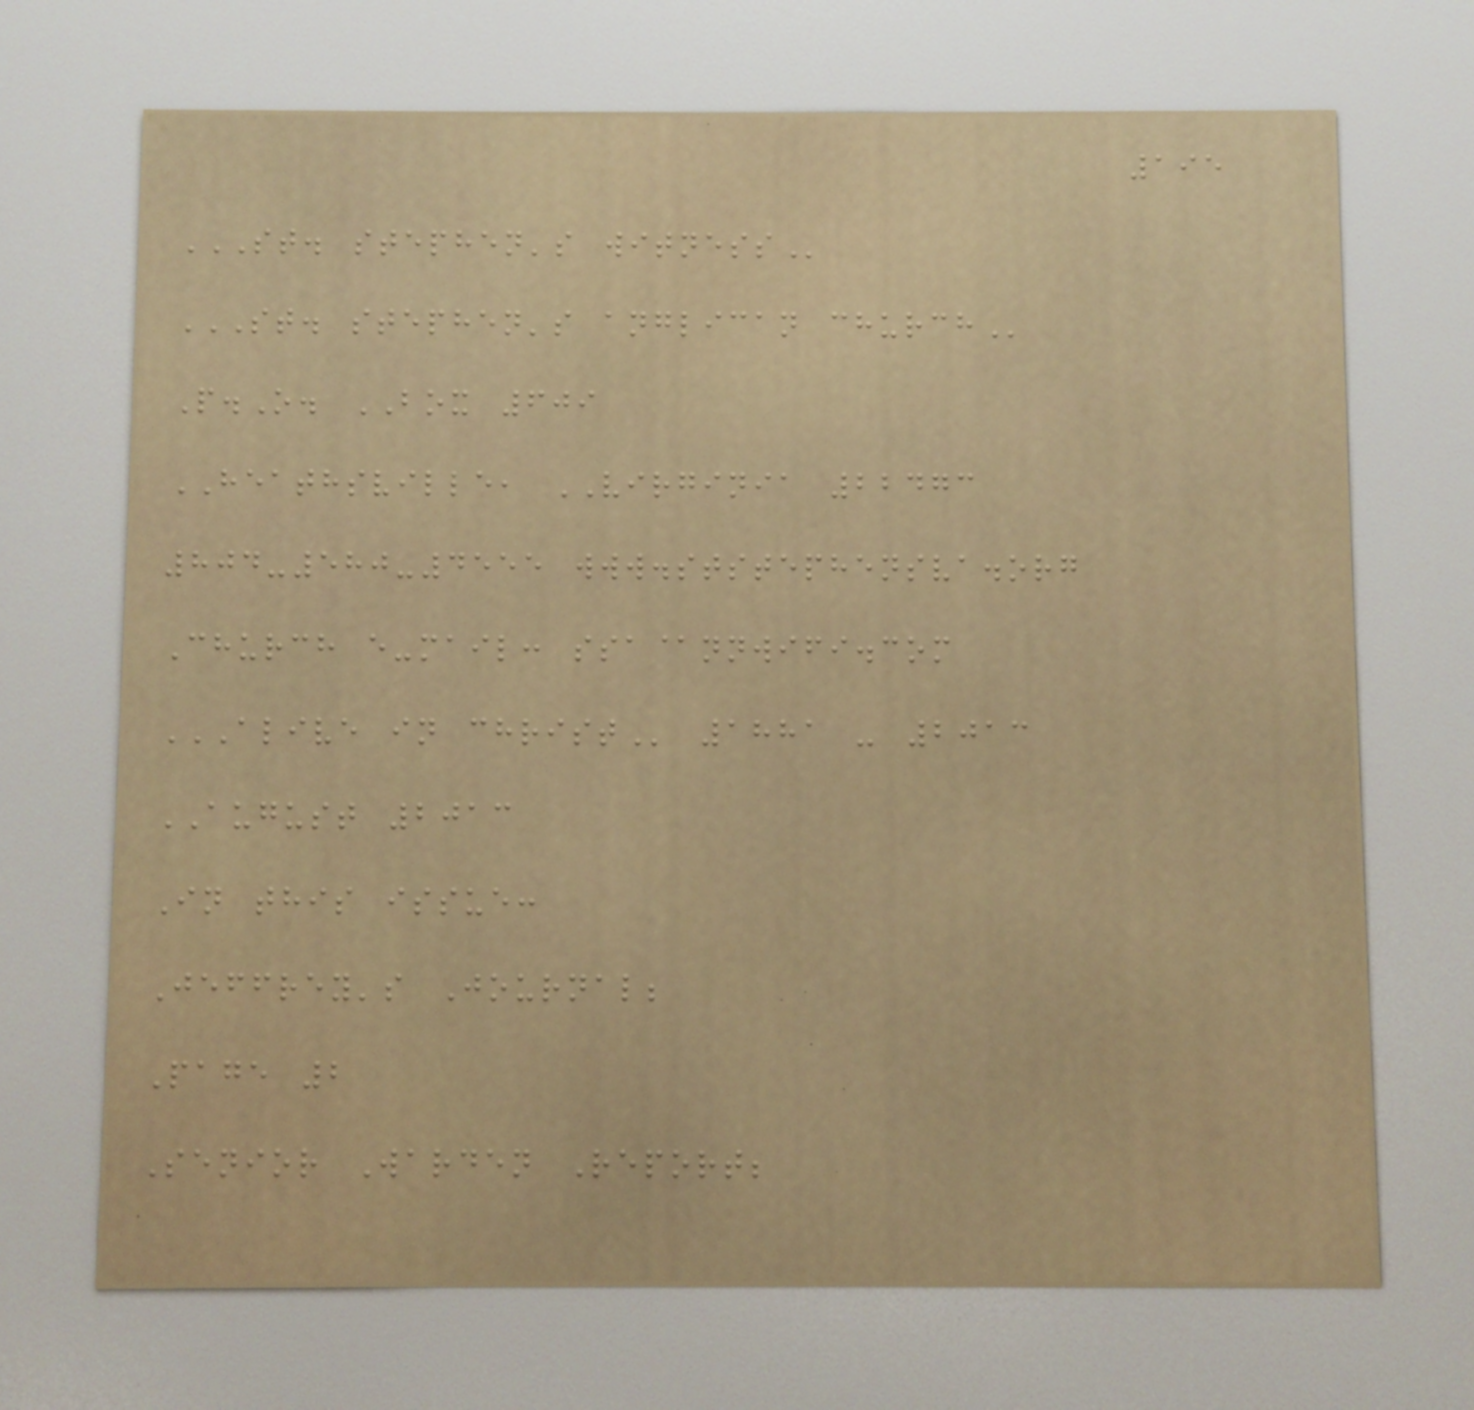195
ST. STEPHEN'S WITNESS
ST. STEPHEN'S ANGLICAN CHURCH
P.O. BOX 609
HEATHSVILLE, VIRGINIA 22473
804-580-4555 www.ststephensva.org
Church e-mail: ssa@nnwifi.com
ALIVE IN CHRIST 1881 - 2013
AUGUST 2013
In this issue:
Jeffrey's Journal;
Page 2
Senior Warden Report;
